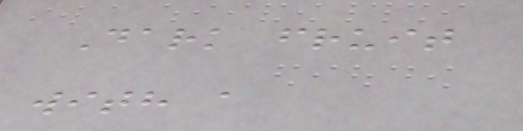Dark fruit
with a
